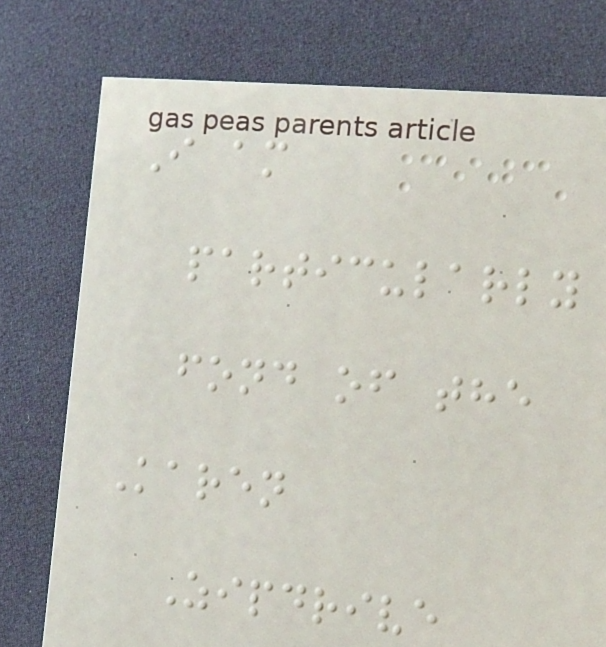I am
particularly
fond of the
Karen
Zipdrive
